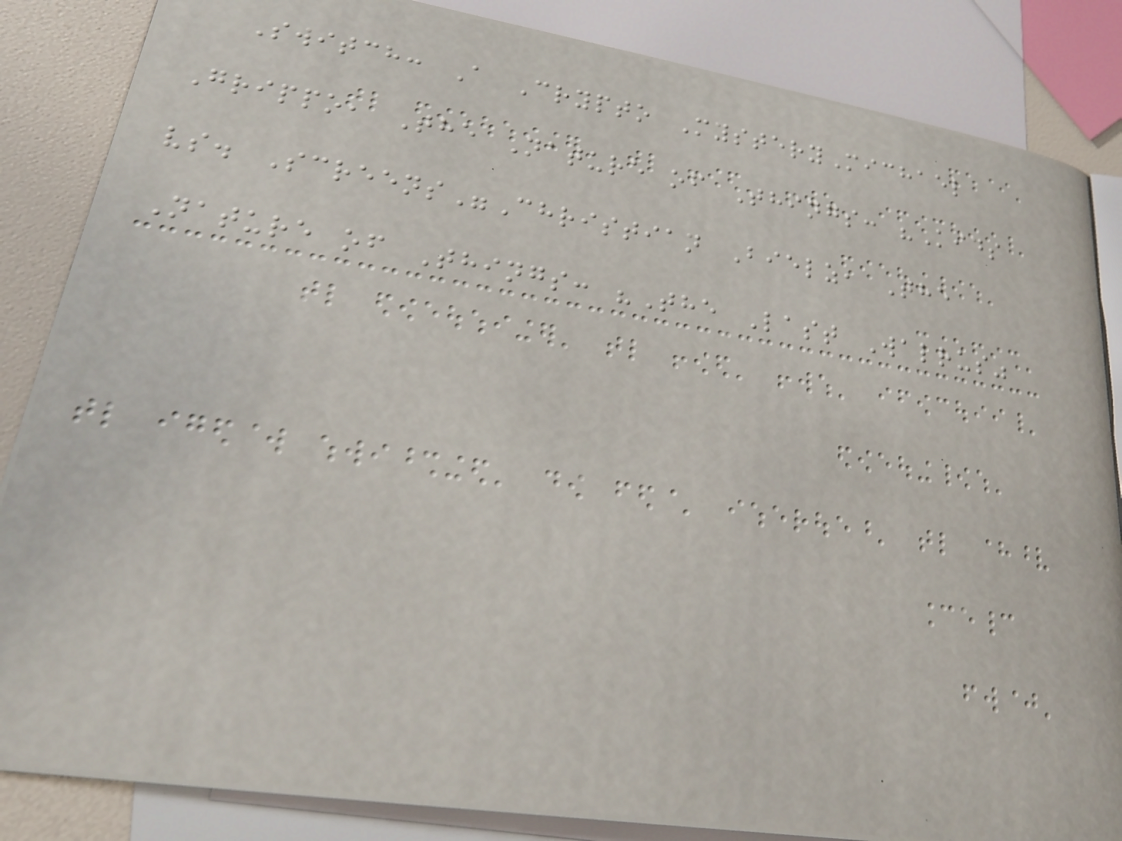Switch: A Crypto MysteryMichael
Grippo, The Nature of Things: "Kids
vs. Screens"Christian Bielz, The
Nature of Things: "The Last Walrus"
